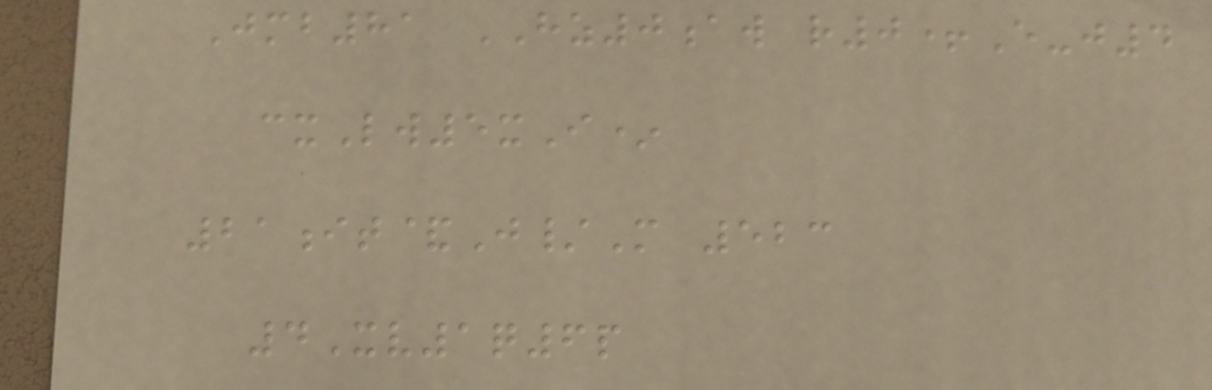Jmb81 HZ0aw r0+E-j4
cxLw5xI*
21it&J/M 523
4Xv1q6p
